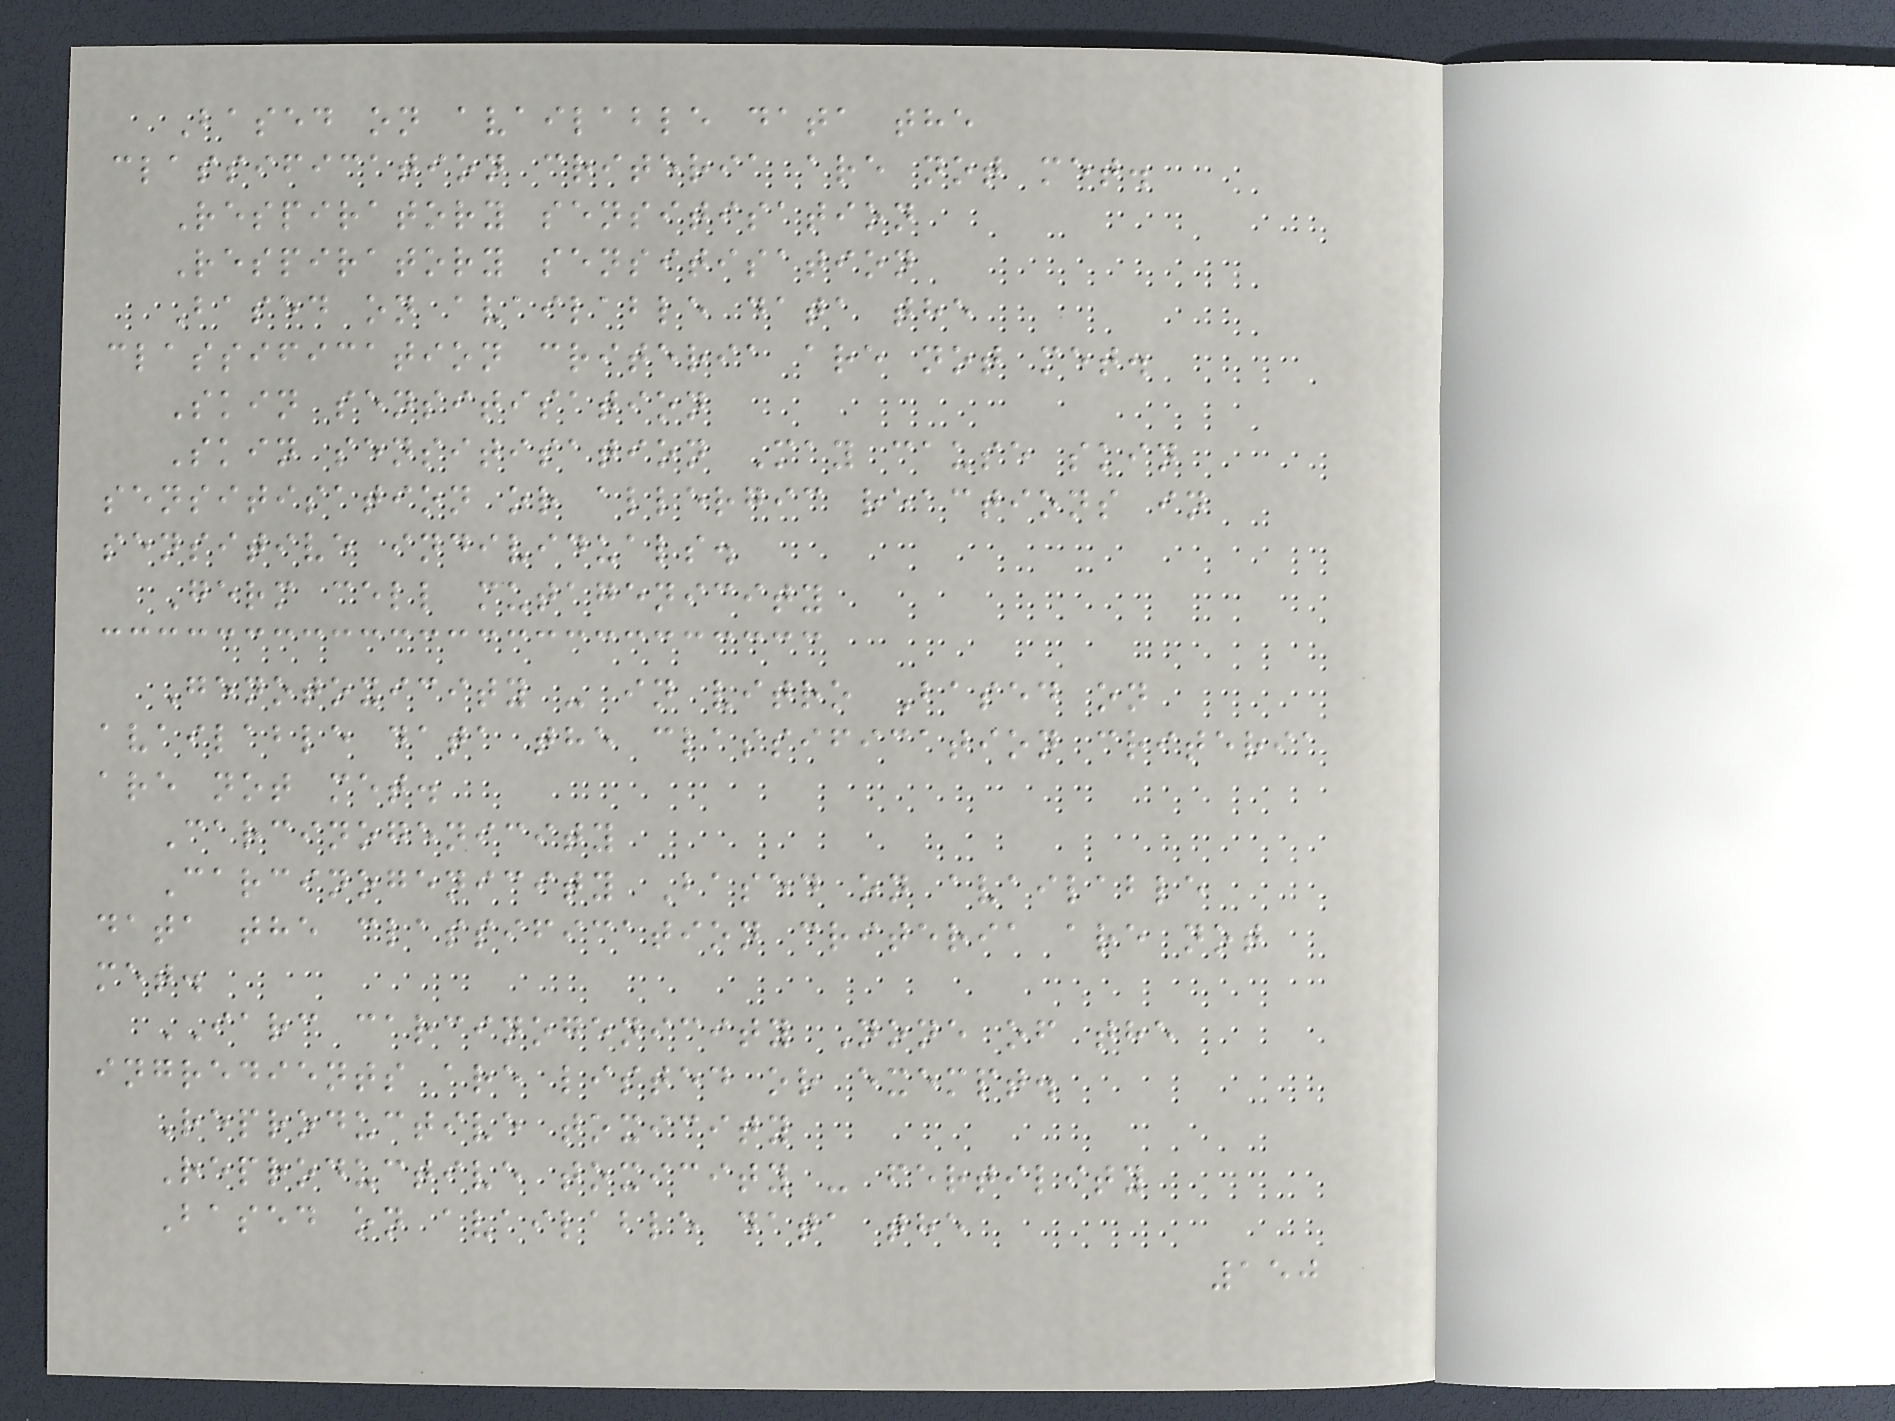Based on available data the
classification criteria are not met.
Respiratory sensitisation
Respiratory sensitisation
Based on available data the
classification criteria are not met.
Skin sensitisation
Skin sensitisation May cause skin
sensitisation or allergic reactions in
sensitive individuals.
Germ cell mutagenicity
Genotoxicity - in vitro Based on
available data the classification criteria
are not met.
Carcinogenicity
Carcinogenicity Based on available
data the classification criteria are not
met.
IARC carcinogenicity None of the
ingredients are listed or exempt.
Reproductive toxicity
Reproductive toxicity - fertility
Based on available data the
150
